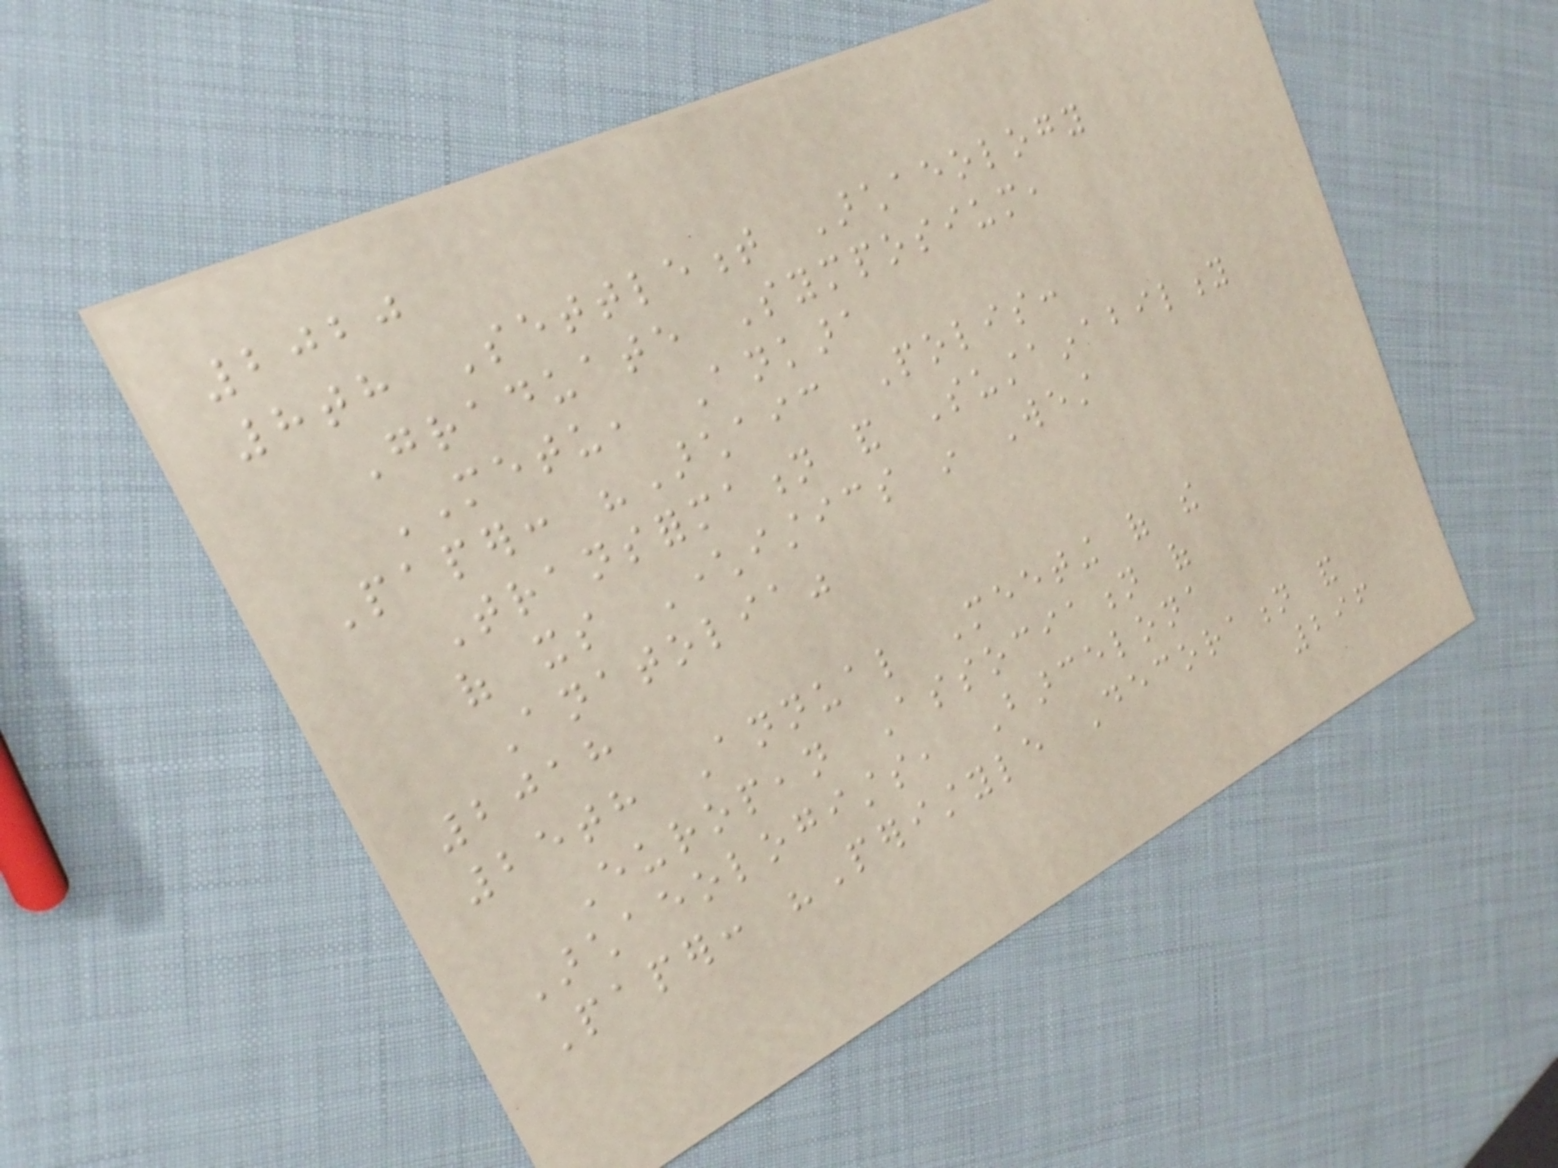2020
8th Settlement Archaeology
Graduate Symposium,
METU, Ankara
Paper: "Archaic Polis:
Transformation and Sustainability
of its Characteristics in West
Anatolia"
2018
25th Annual Meeting of the
European Association of
Archaeologists, Barcelona
Paper: "Peristyle Decoration and
296
